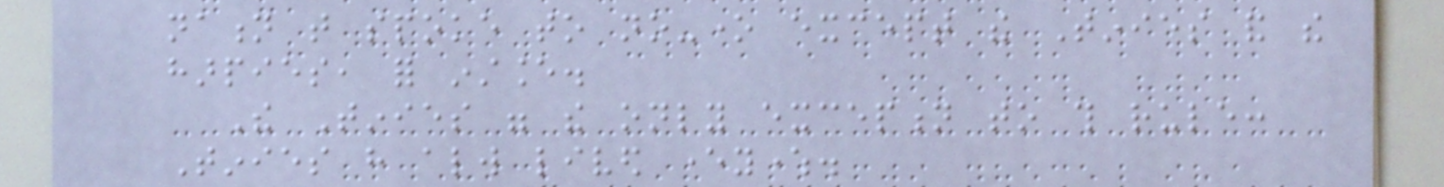nation that spoke to no-one except the Tinies and the
harpies, for instance.
The Tinies were the only exception to this rule:
Tinies have always lived everywhere.
